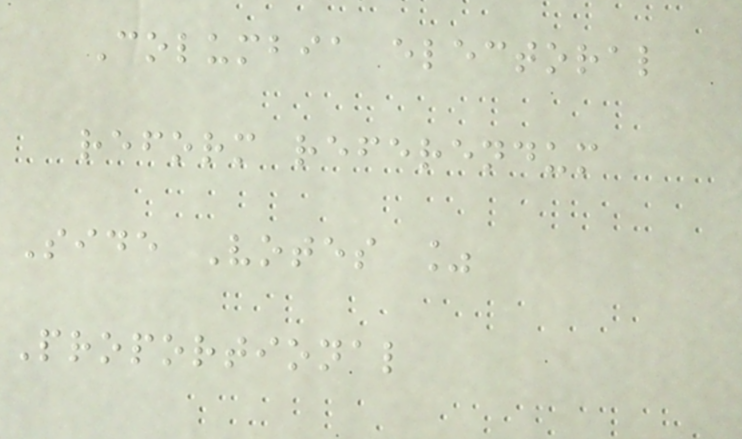Columbia electoral
reform referendum
Side Votes %
Proportional
